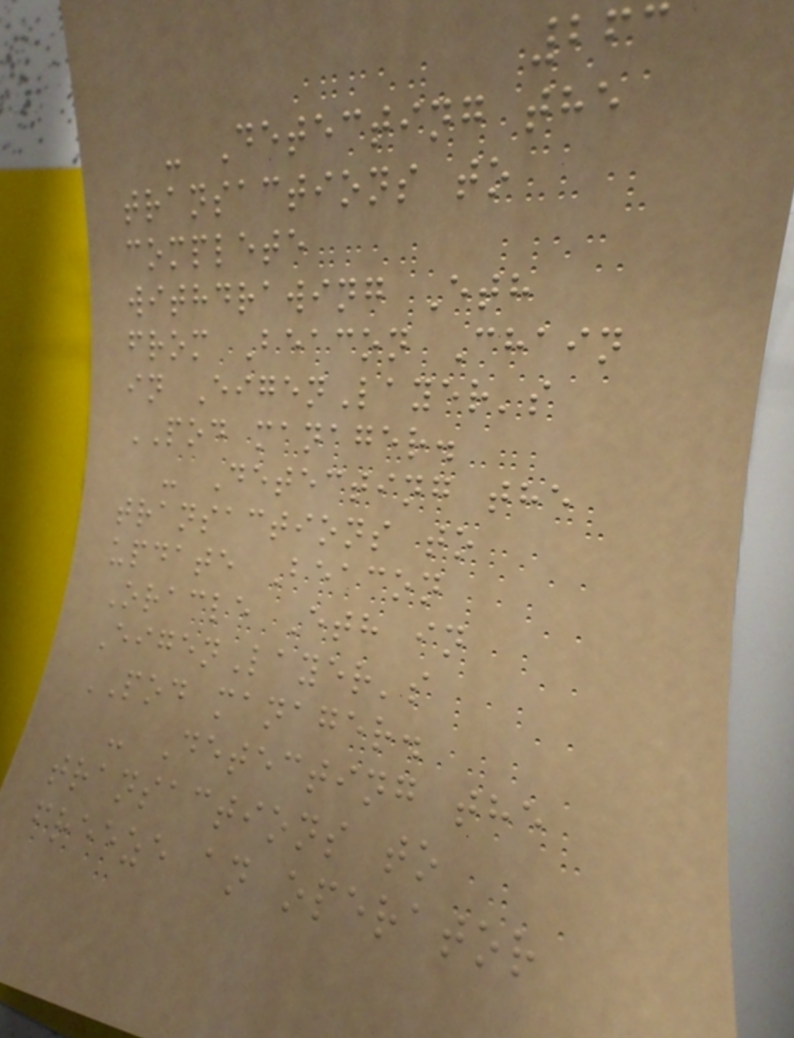263
- Detecting the
transactions to
complete
withdrawing Eth
from Beacon Chain
in EigenLayer's
POD manager.
- Detecting the
transactions to
update Beacon
Oracle Eth in
EigenLayer's
POD manager.
- Detecting the
transactions to
freeze an operator
